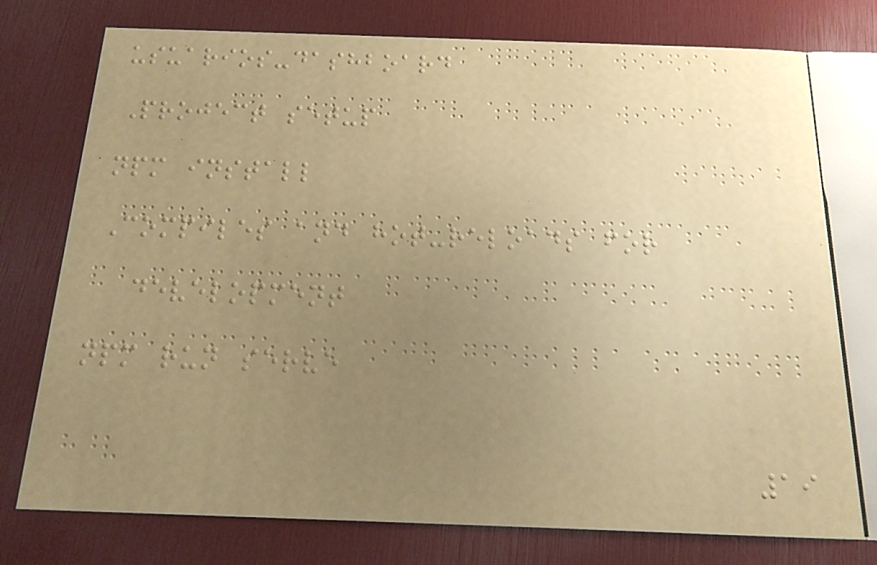usuarios-dashboard
Project setup
npm install
Compiles and hot-reloads for
development
npm run serve
19
